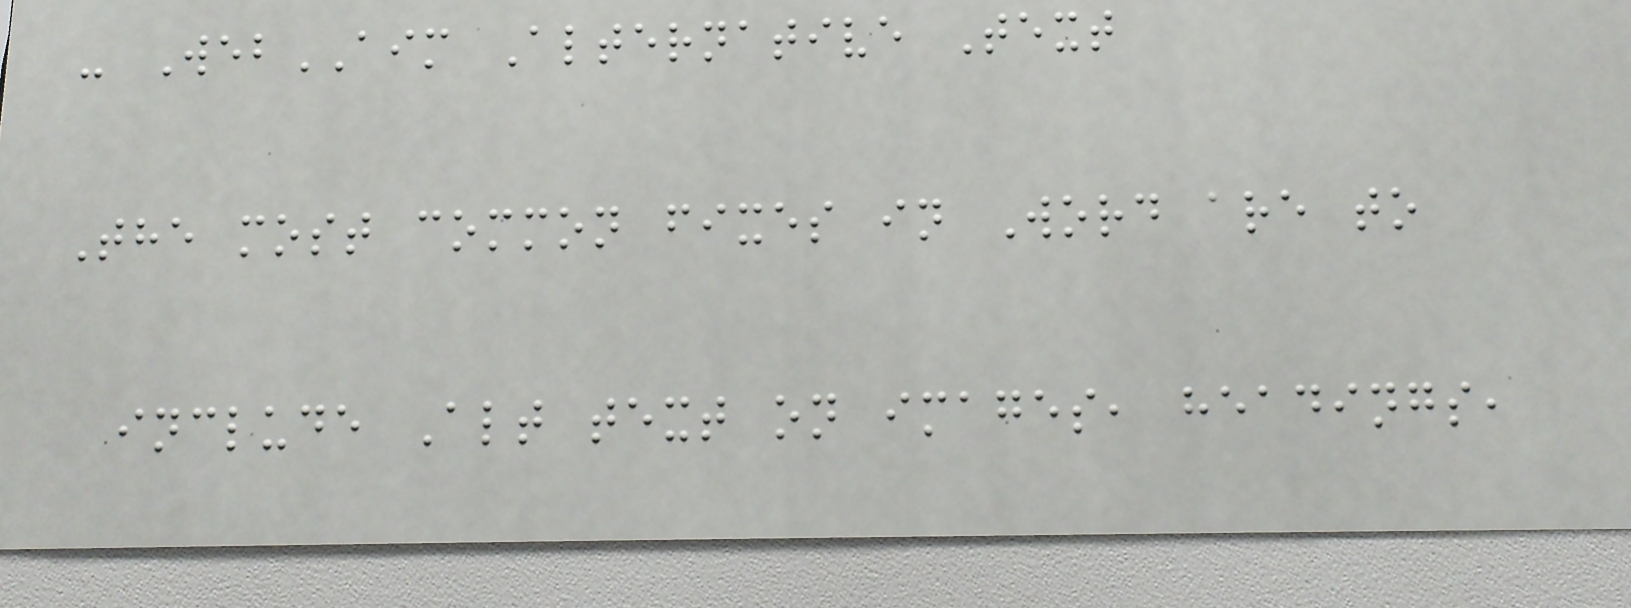- WebAIM Alternative Text
The most common fixes in Word are to
include Alt text on images, headings,
